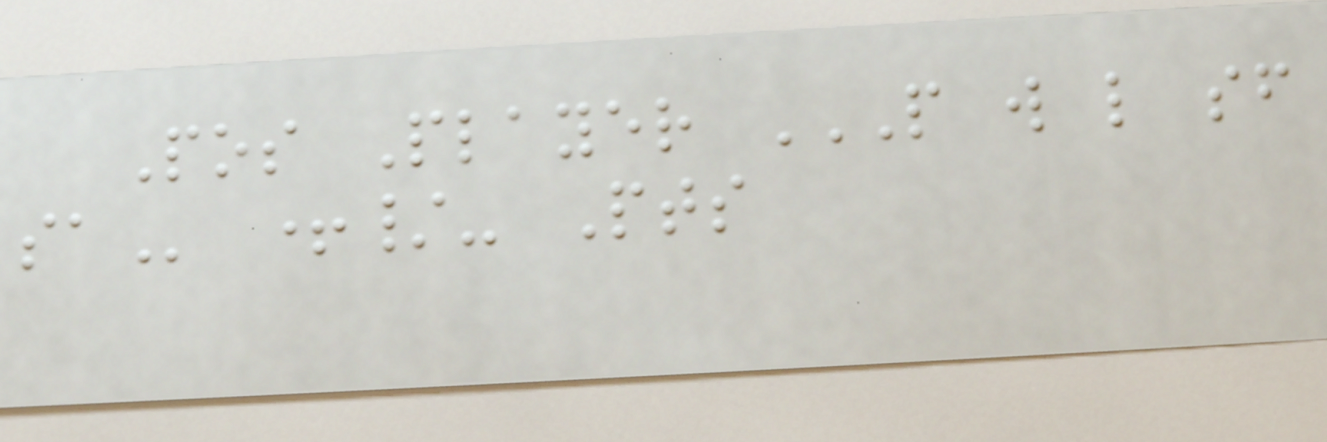Pos Player P W L SF
SA +/- Pts
